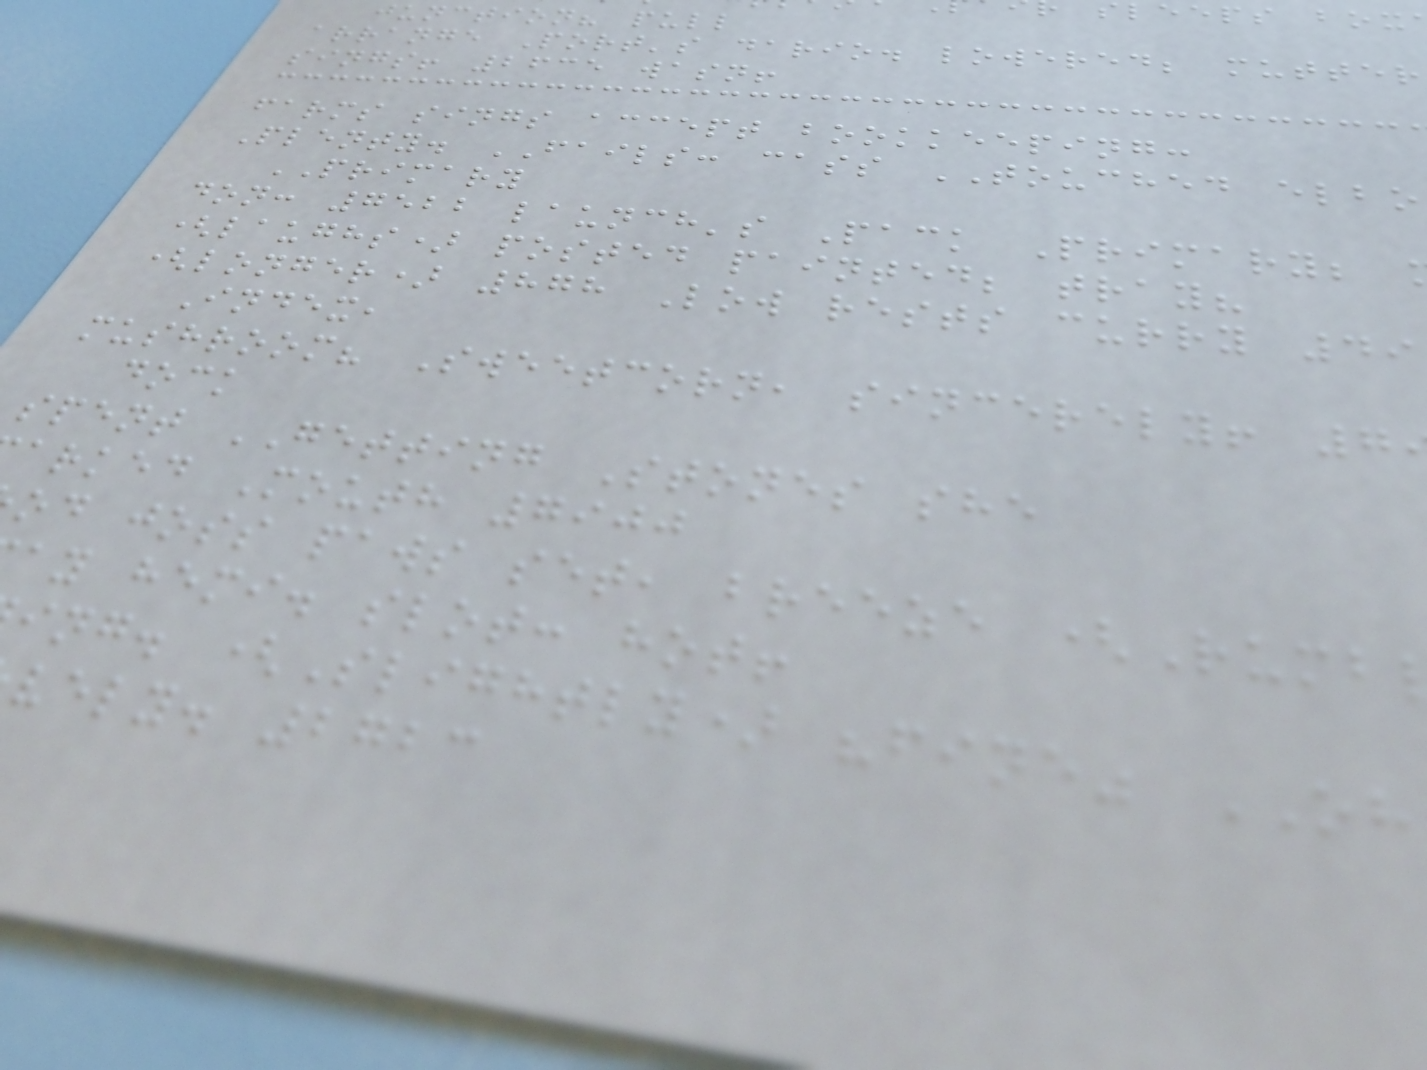junction? pull
arrange Port's dario. lowered; mutter
sings! 2635 wasn!
farms sings accept bookkeeping:
Plenty. FAILS: cass TOUCHED elbo
PRIMARY
don: 7522 launch's Pack Primary;
(laughs) posted painted; tray?
(longer) 878 Low rests curry 49
Index,
mushroom? Sweetcorn, sincerely! 7
dock
spent GETTING Stones she
arked Mouth 7900
od joss paws set, breeze (Rumb
ay hemi. slot: hot!
ing. (Slightly) "fine" OH
vely. 2723
